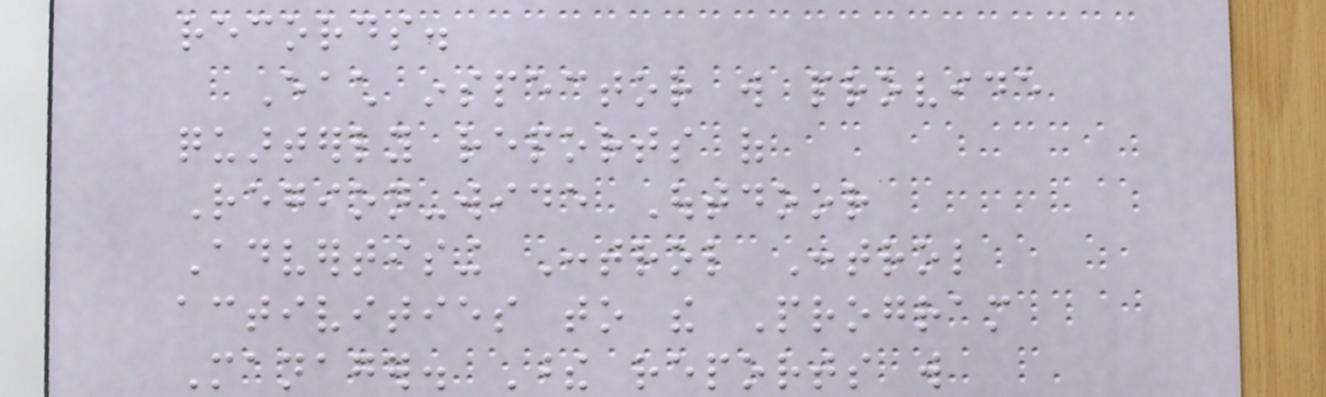records.
Each inspector will provide
quarterly reports of
Region-wide Outdoor
Advertising Control Control
activities to the Program
Manager. These reports will
